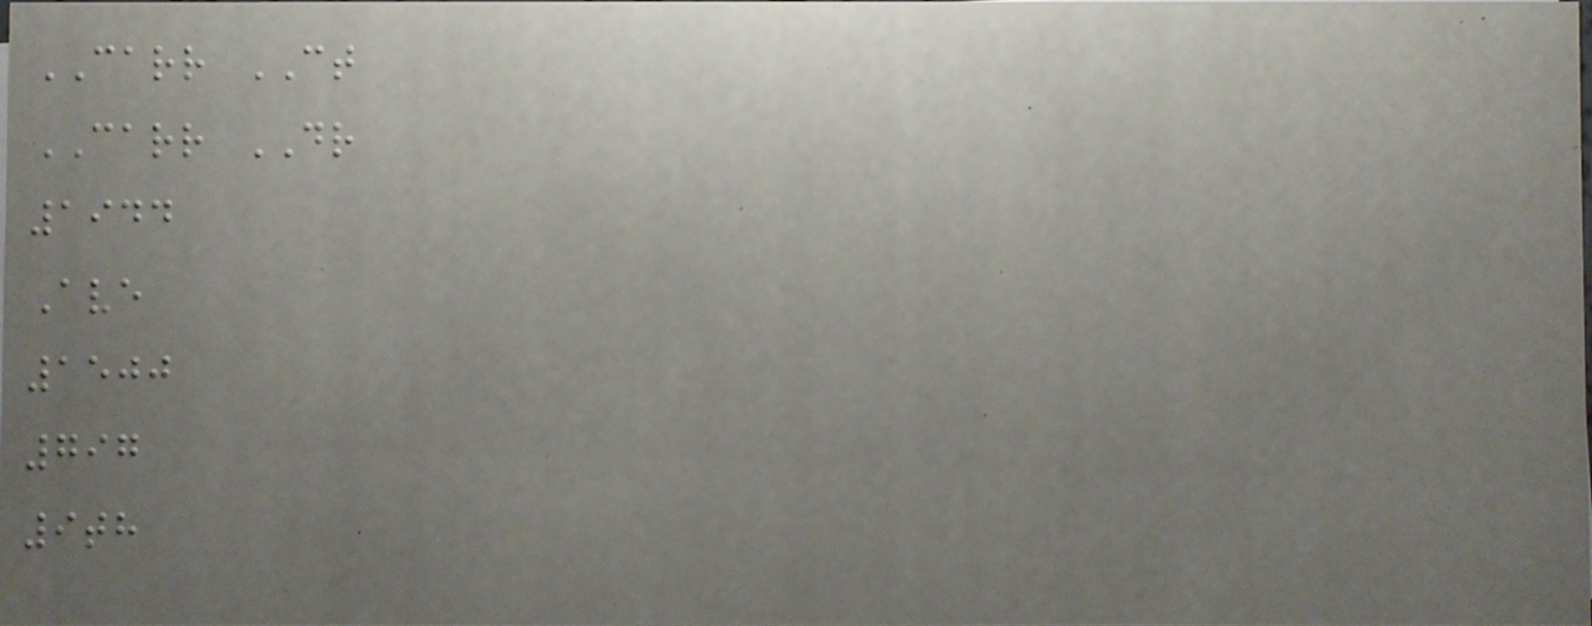CARR CT
CARR DR
1944
Ave
1500
797
9th
